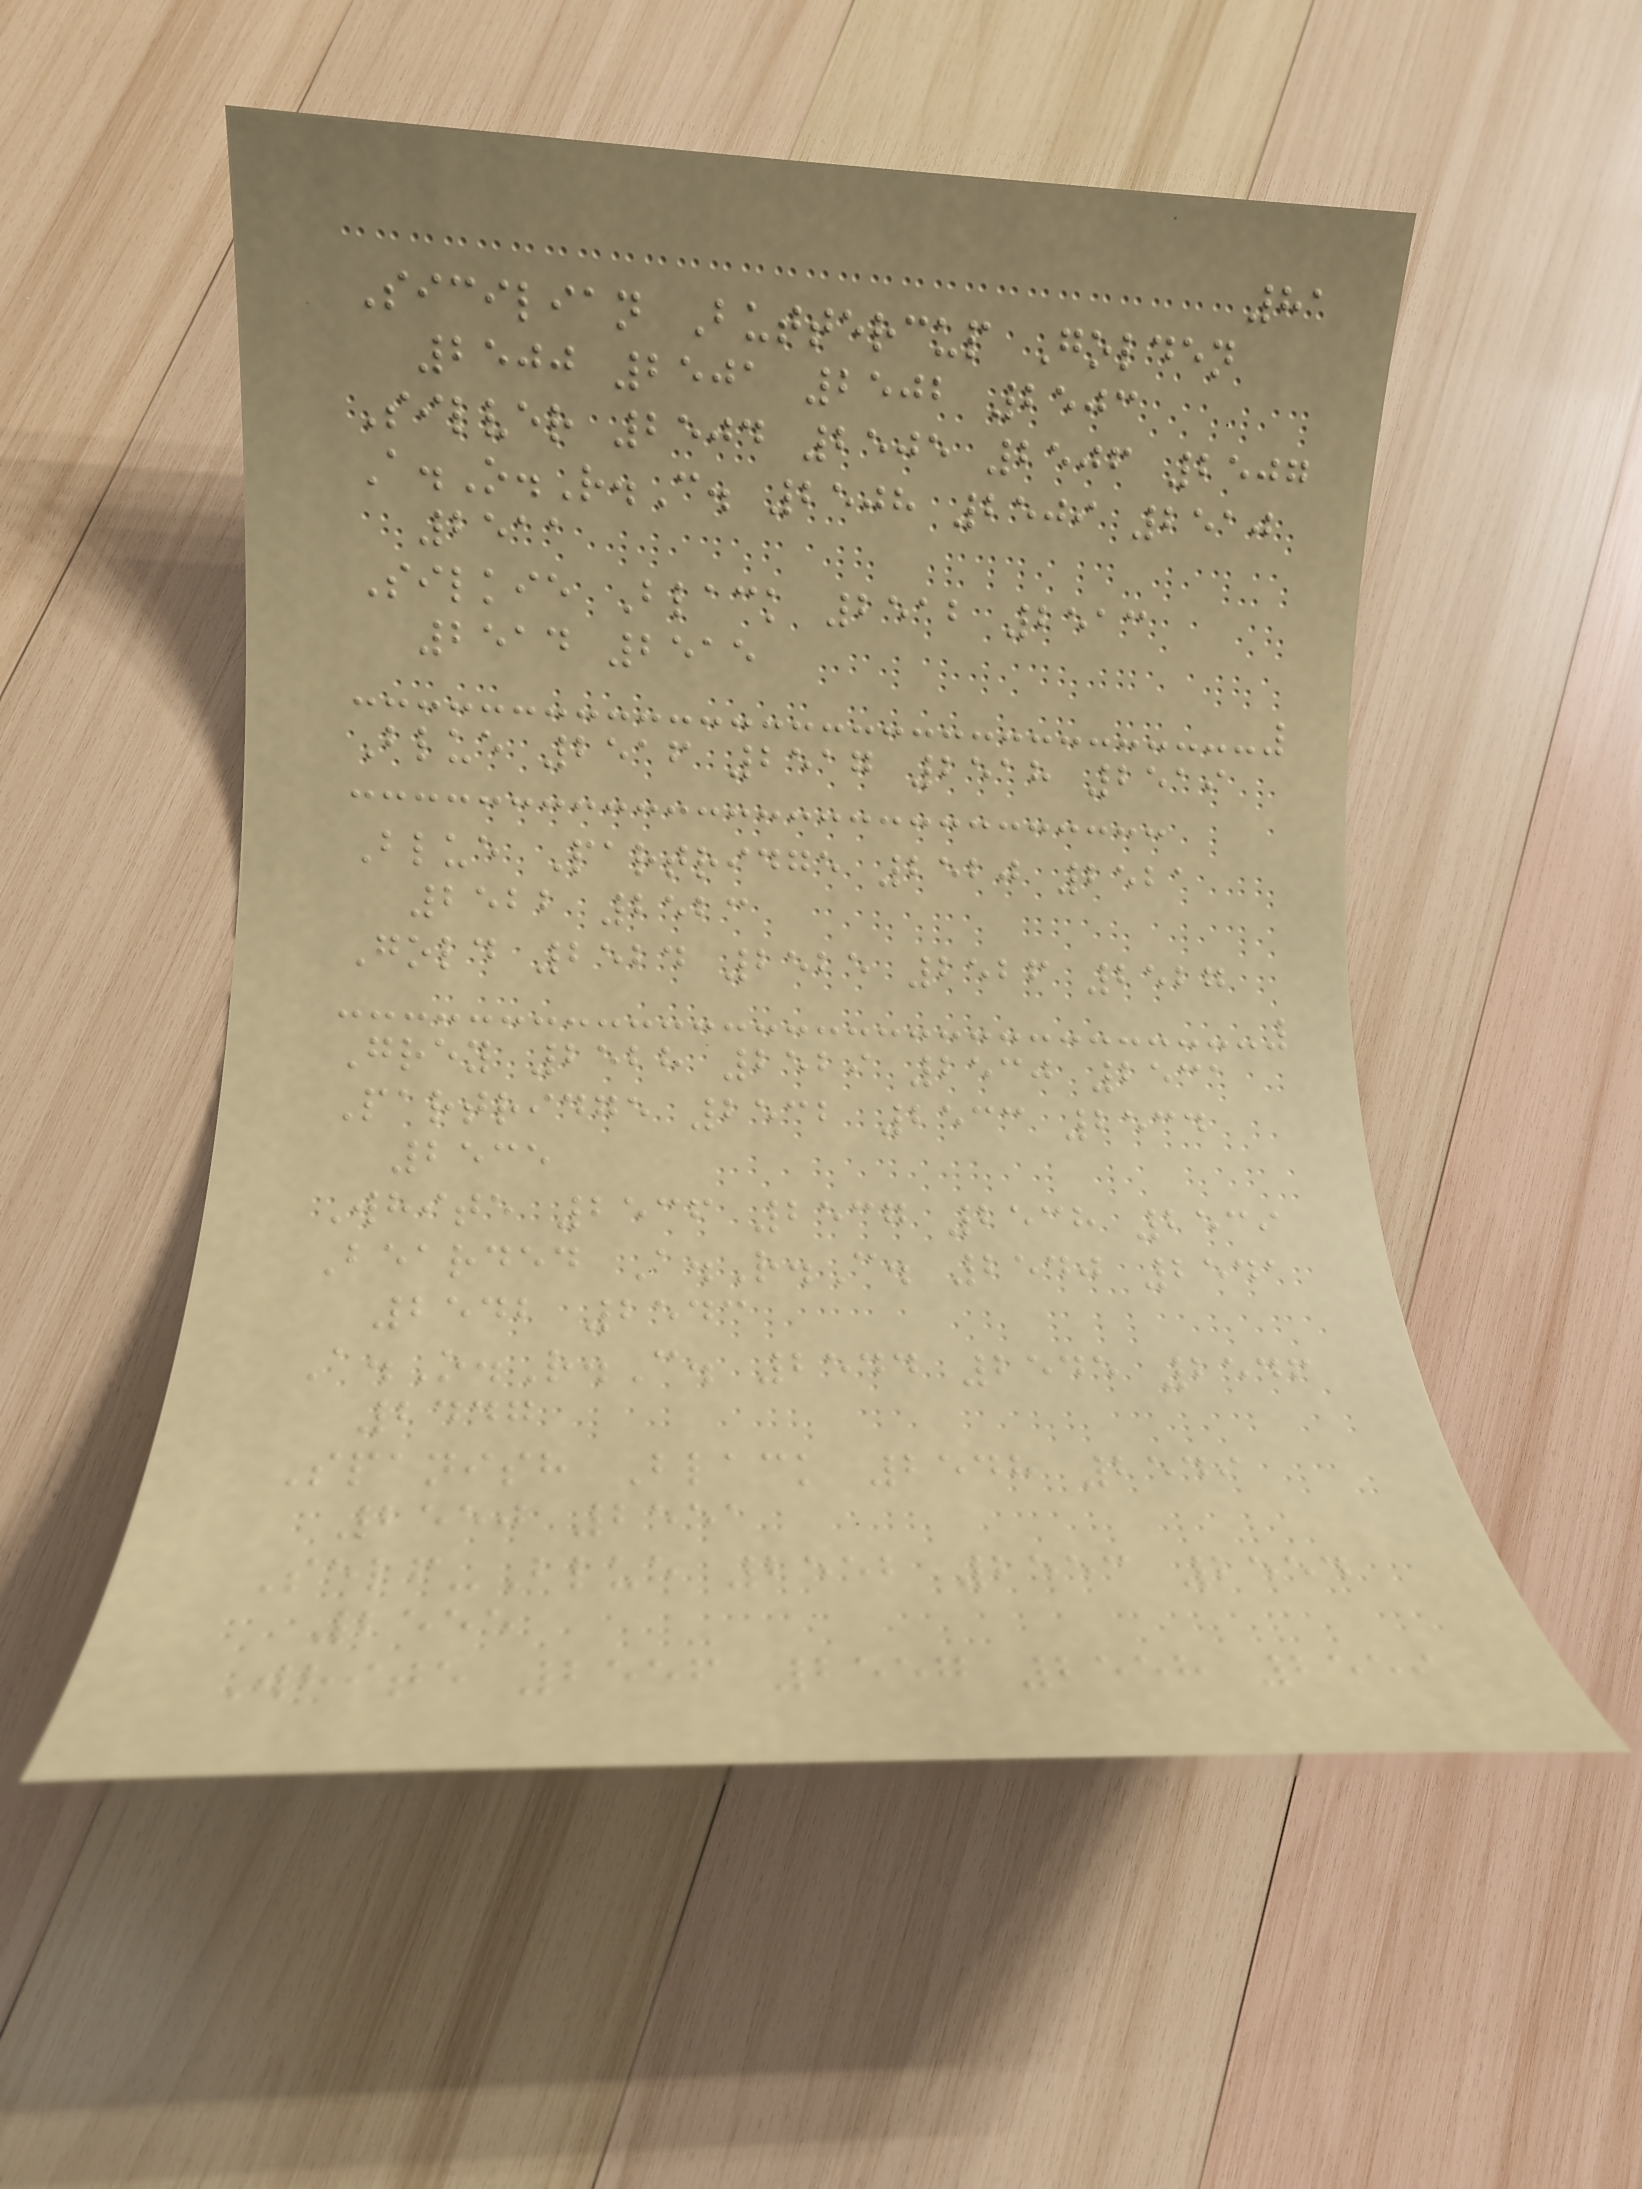81
Sicilian Buttercup Golden
2500 2501 2502 2503
Silver 2504 2505 2506 2507
A.O.R.C. 2508 2509 2510
2511
Silkie Black 2512 2513
2514 2515
Blue 2516 2517 2518 2519
Blue Partridge 2520 2521
2522 2523
Gold 2524 2525 2526 2527
Grey 2528 2529 2530 2531
Partridge 2532 2533 2534
2535
White 2536 2537 2538 2539
Bearded A.R.C. 2540 2541
2542 2543
A.O.R.C. 2544 2545 2546
2447
Spanish Black 2548 2549
2550 2551
Self-Blue 2552 2553 2554
2555
White 2556 2557 2558 2559
